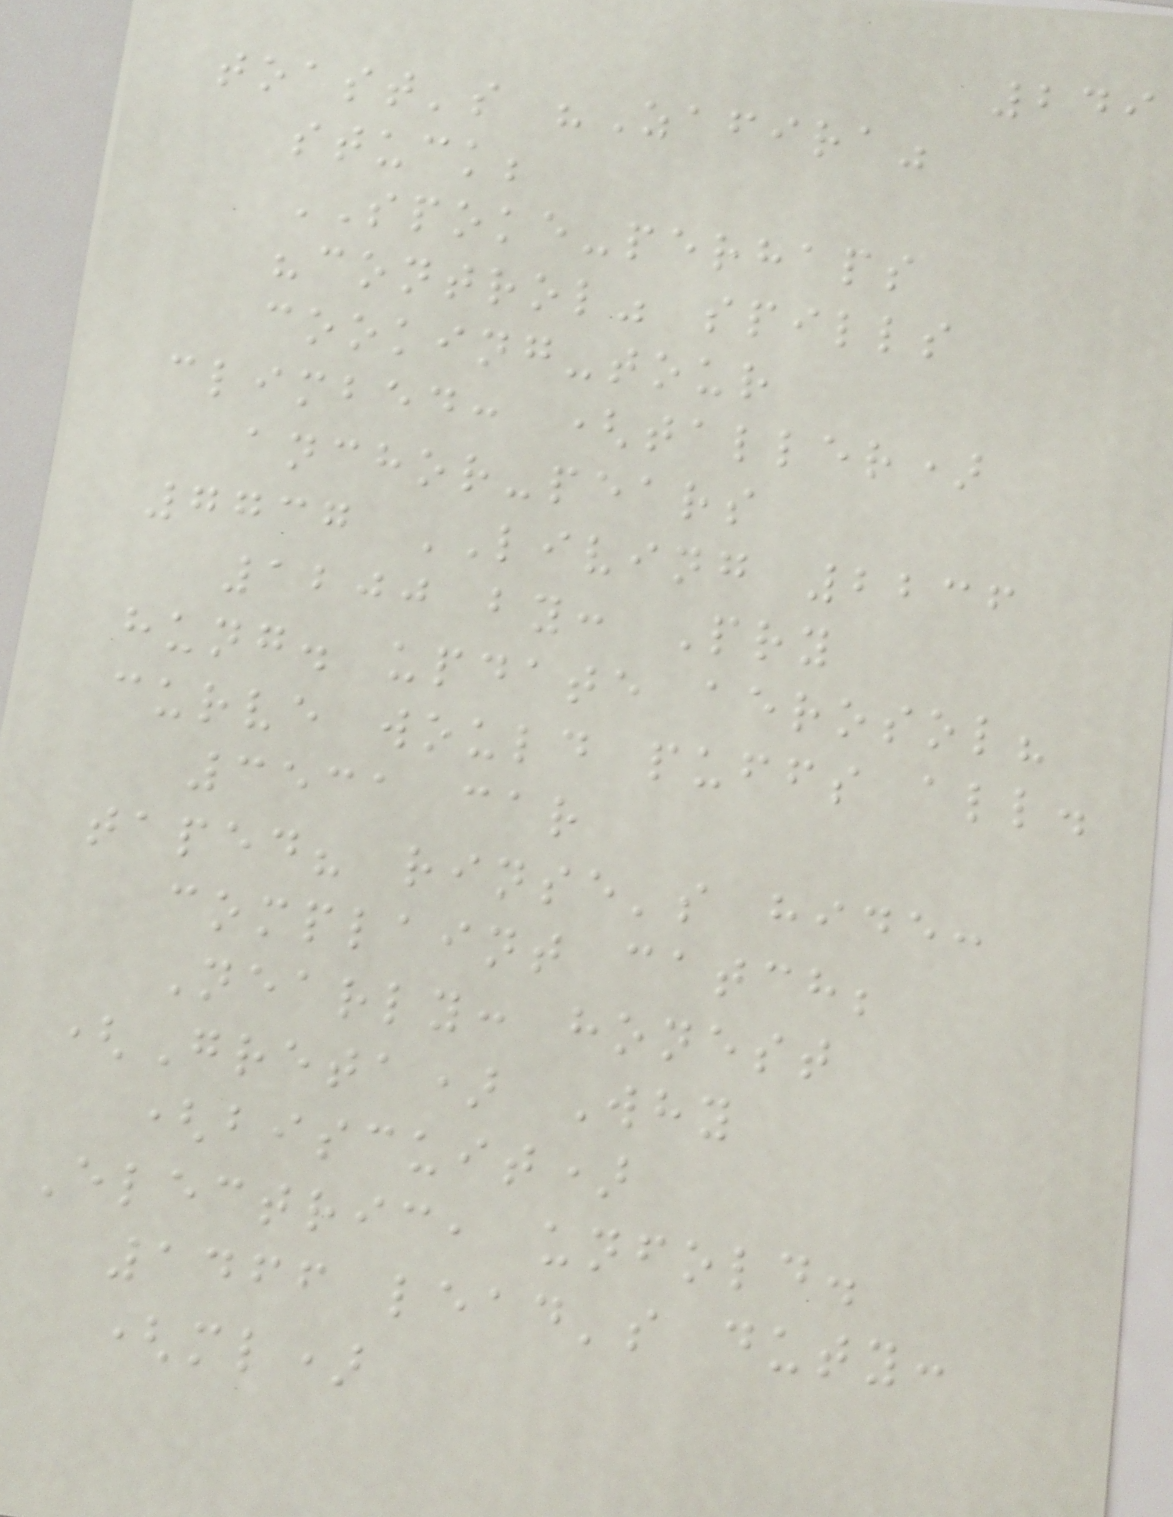249
toast's "Zafira"
stuck;
SPOKE-perhaps
"control" spills
cooking-tour
climbed: (taller)
anchor-pears
7737 LIVING 2236
1200 by: Pry
hung. update aerosol?
curve would puffs all.
3531 car
taped? rinse's hide:
complaint catch;
Nearly: honest
(Greta) Why
(biscuit)
Electric, unfold.
1466 lead's duty:
(ml)
